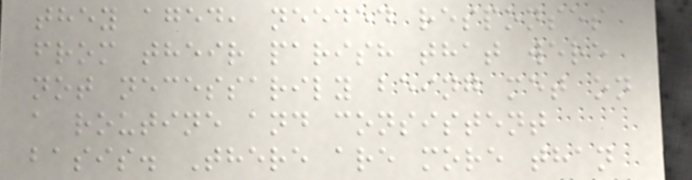they aged, needed responses
from their parish that were
not necessarily being met on
a routine and consistent
basis. There are more than
